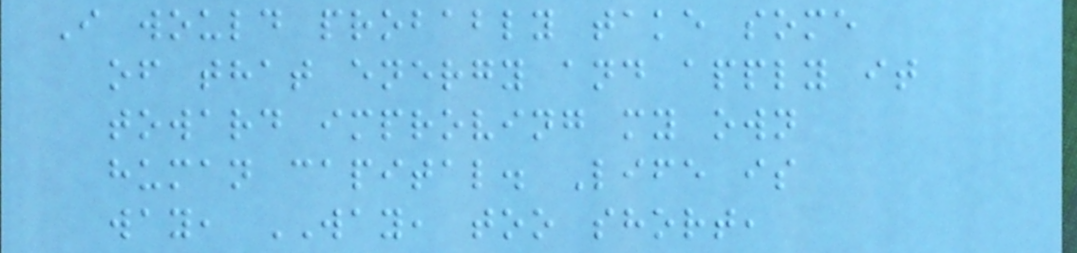I would probably take some
of that energy and apply it
toward improving my own
human capital. Life is
way, WAY, too short,
